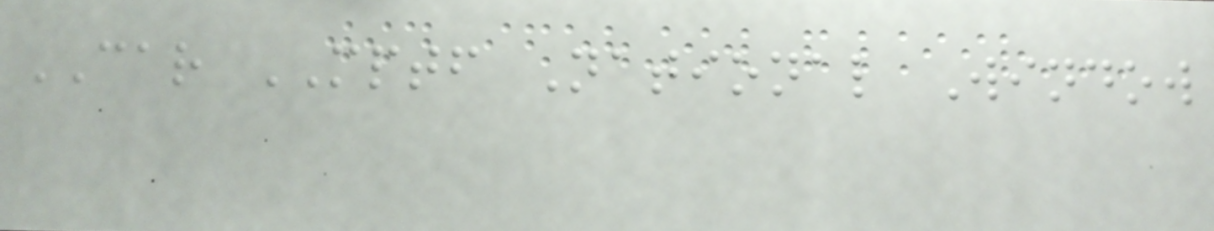CAR MPTF National Window
